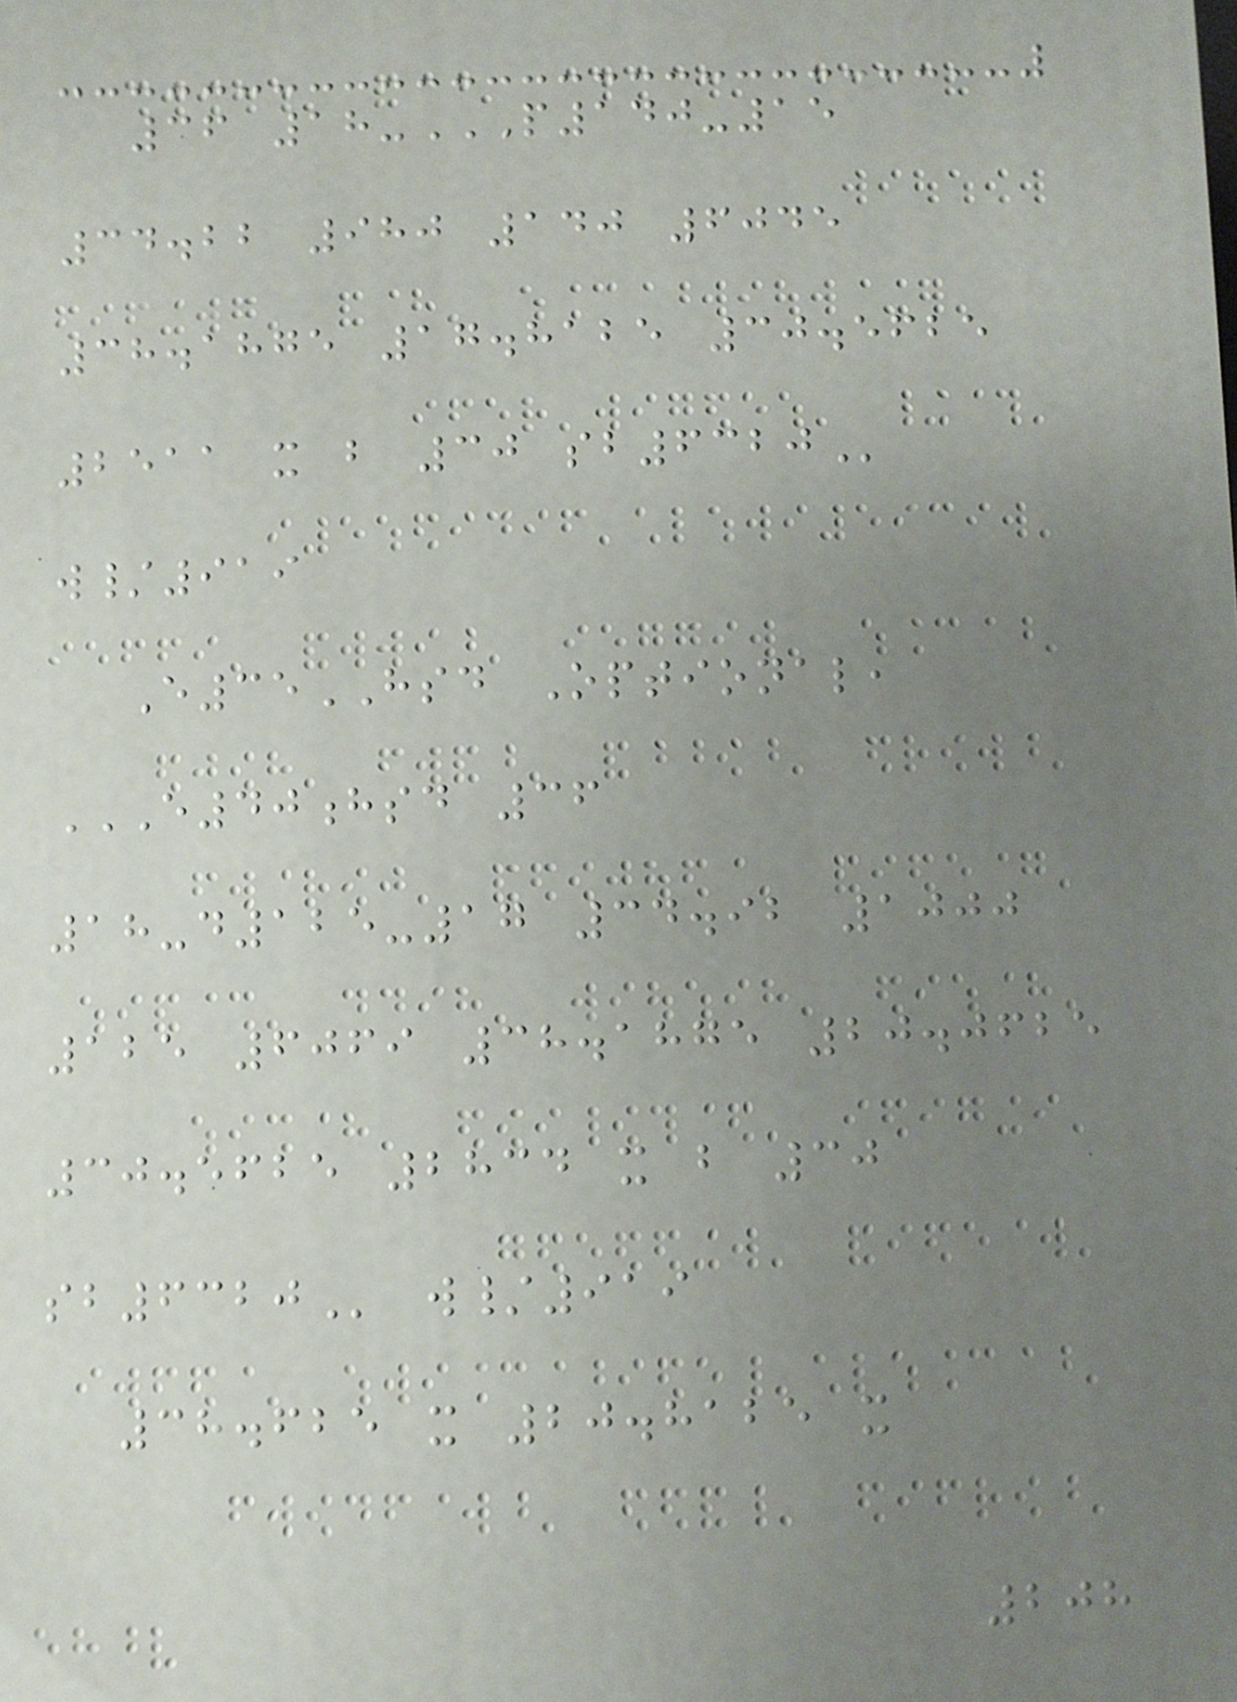36 18-P140-15
34.22 980 140 6045
38.1875 17.8125 30.5625
2511 X B 30 SB6320
w/919
E35HSD Optional,
E40HSD 36
18-D125-17 34.92 1000
125 6069 38.1875 20.0625
30.5625 2834 X B 30
SB6320 w/919
38.625 x 20.8125 x
208
